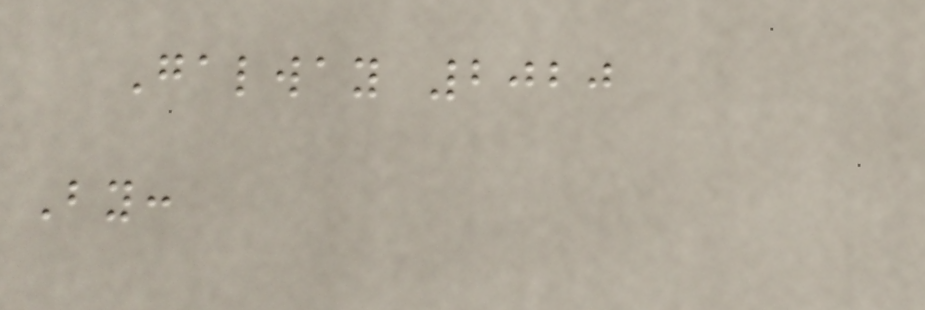Galway 2020
By:
